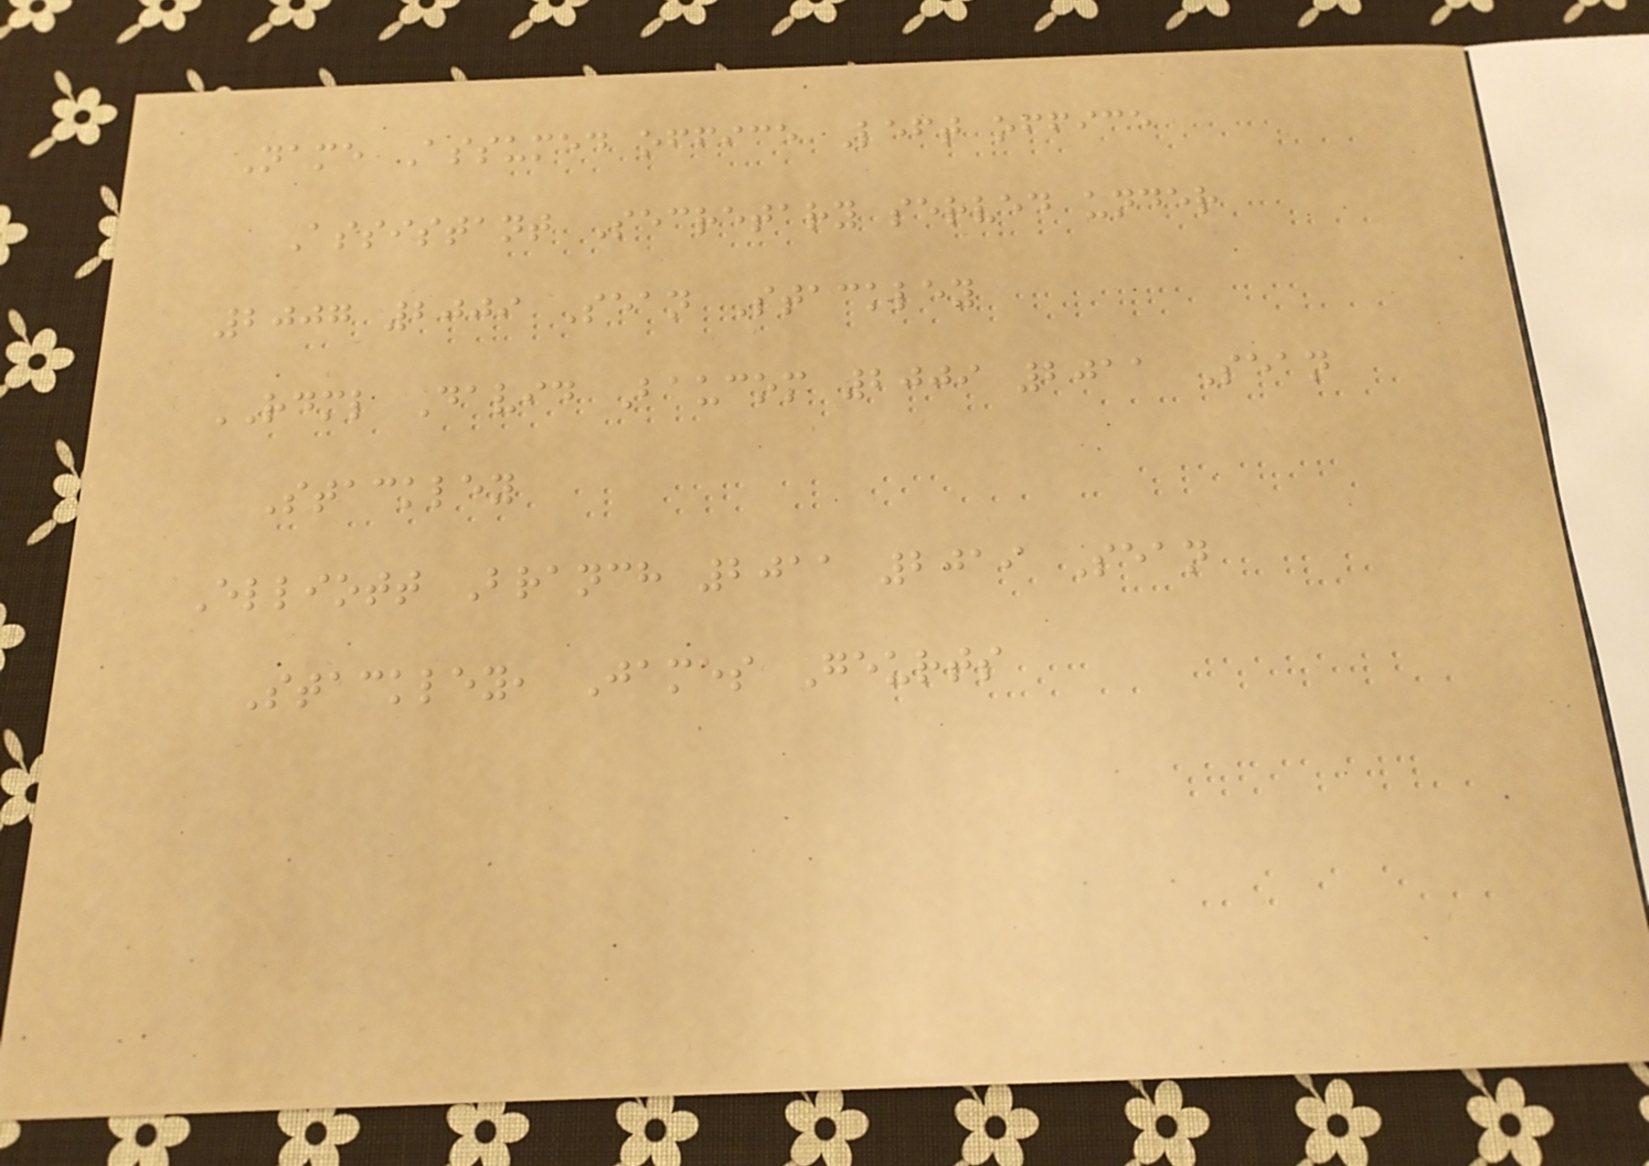Name Assumed office Left office
Assistant Secretary served under
2007 2009 Sean Stackley
RDML David Baucom 2009 2011 Sean
Stackley
Elliott Branch 2011 2019 Sean
Stackley, James Geurts
